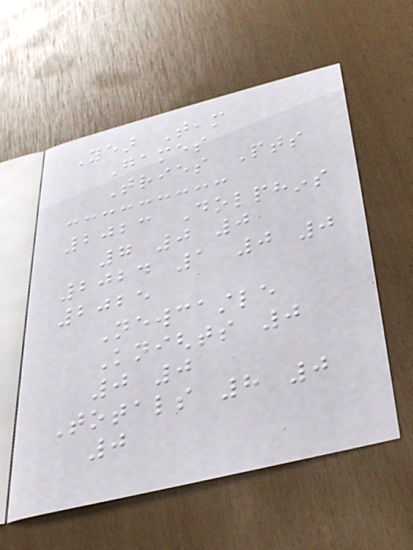Year Team
Games
Tries Pts
2023 Dolphins
7 0 0
2024 1 0 0
2025
Newcastle
Knights 0
0 0
Totals 8 0
0
